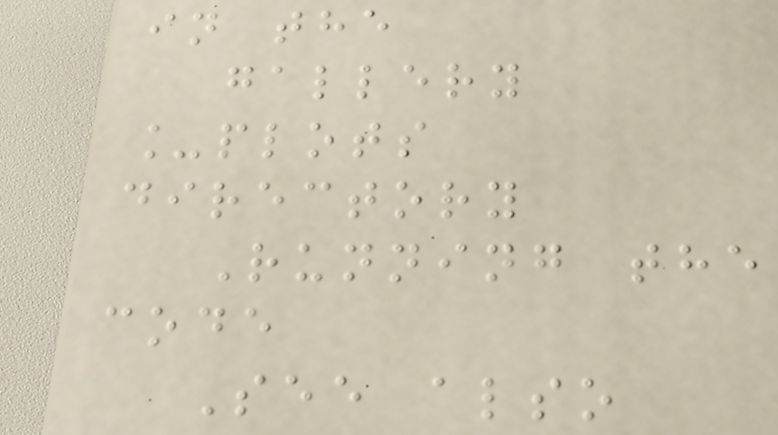in the
gallery
_plots
directory
Running the
code
See also
